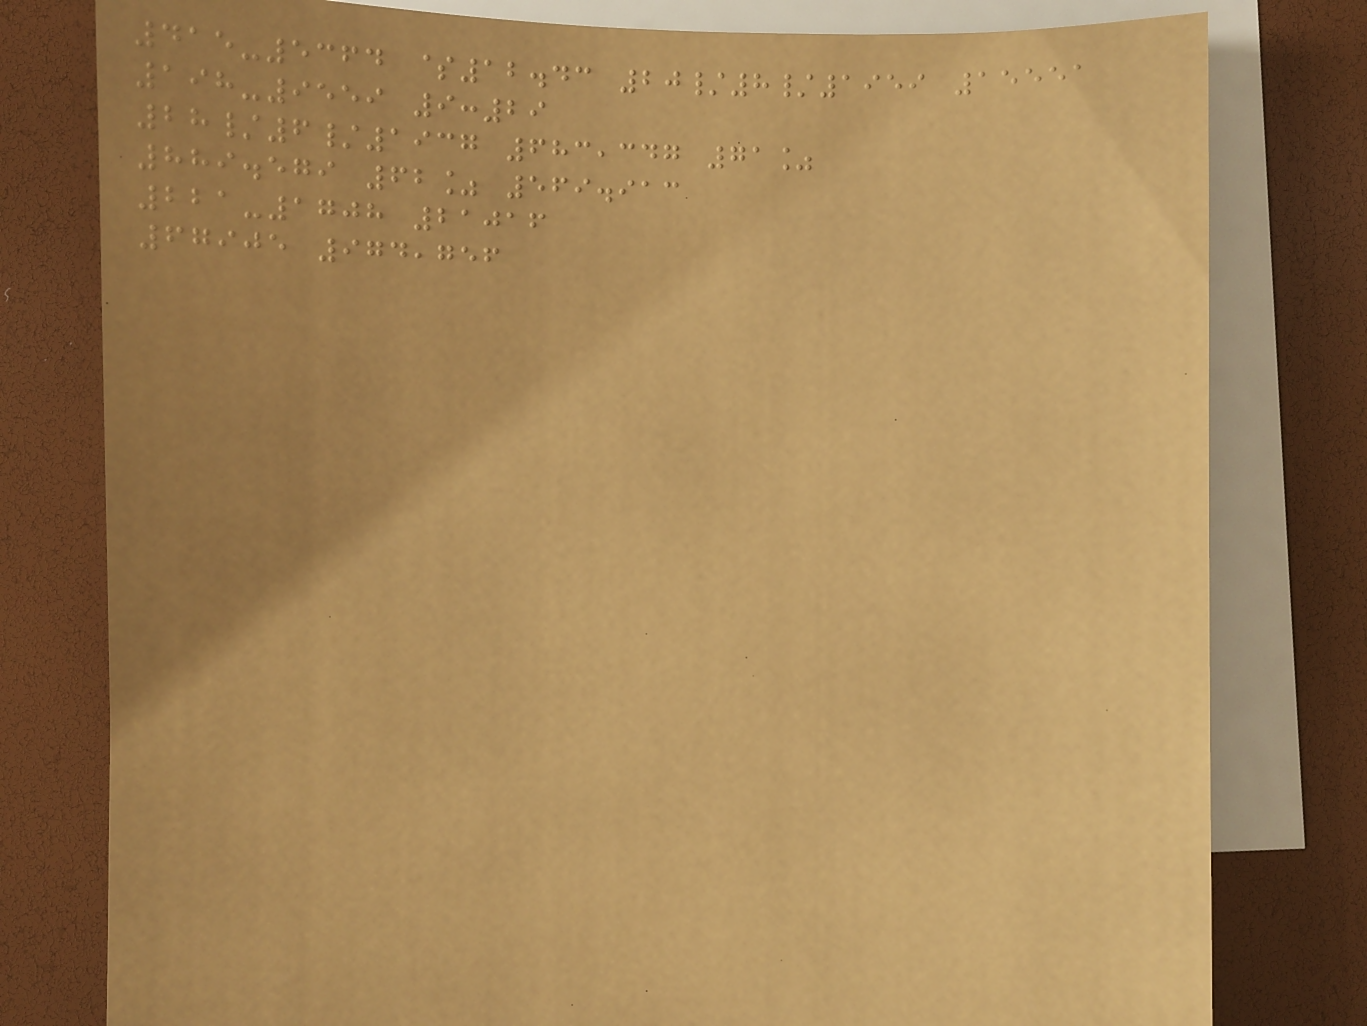415-5364 $12.43 20/8/1959 15551
198-9559 9:29
28/6/1937 683,347 71%
889.579 62% 569.913
221-1708 21016
67905 974,756
